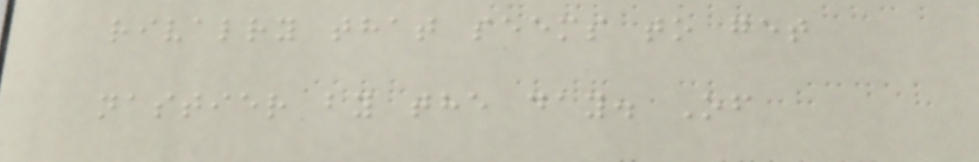rivalry that seems to get
nastier by the day. Of
